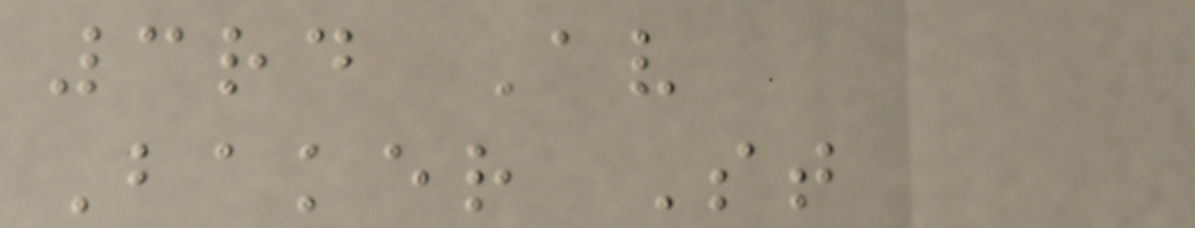3rd Av
Baker St
